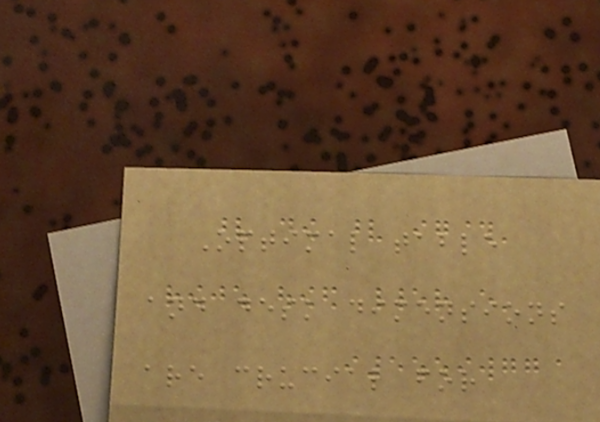Optimal table
and desk dimensions
are crucial for
